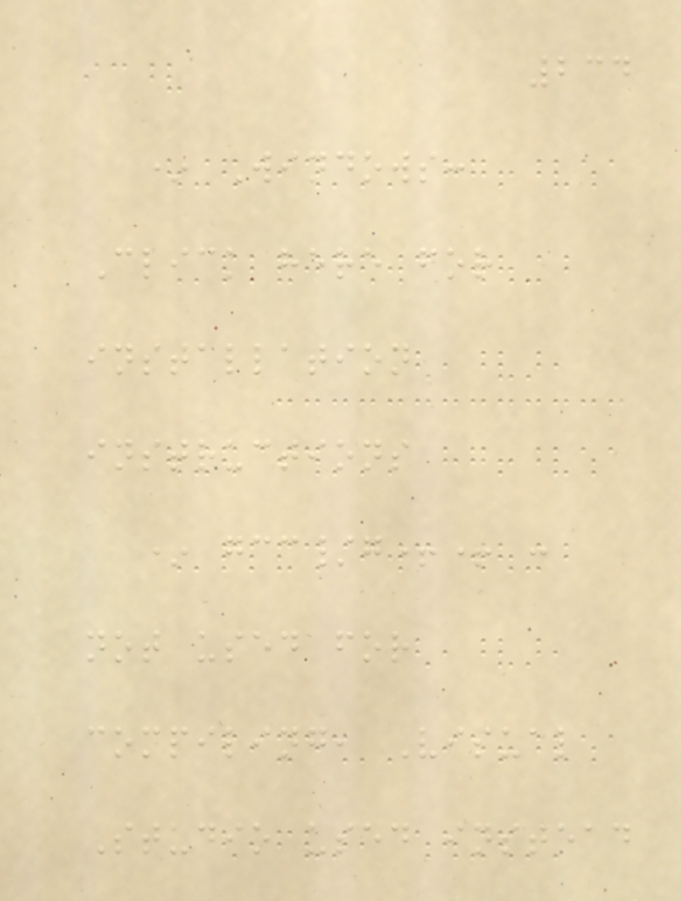234
* Windows:
Click here for
installation
instructions
* gcc/g++ :
not used for
compiling, Visual
Studio used instead
